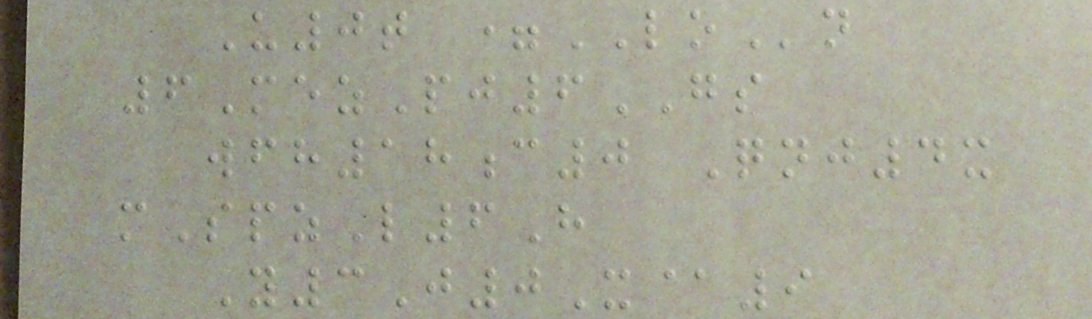U0t =LOn
6MezPj6GS
wfh18c0 Qnj4x
mSpzL6H
Y3J0X@9
